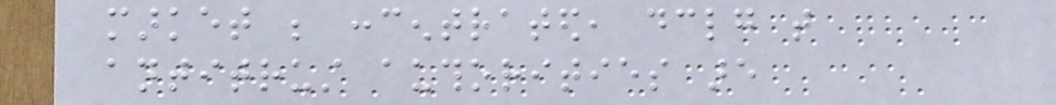market be concentrated, declaring that
antitrust authorities are
